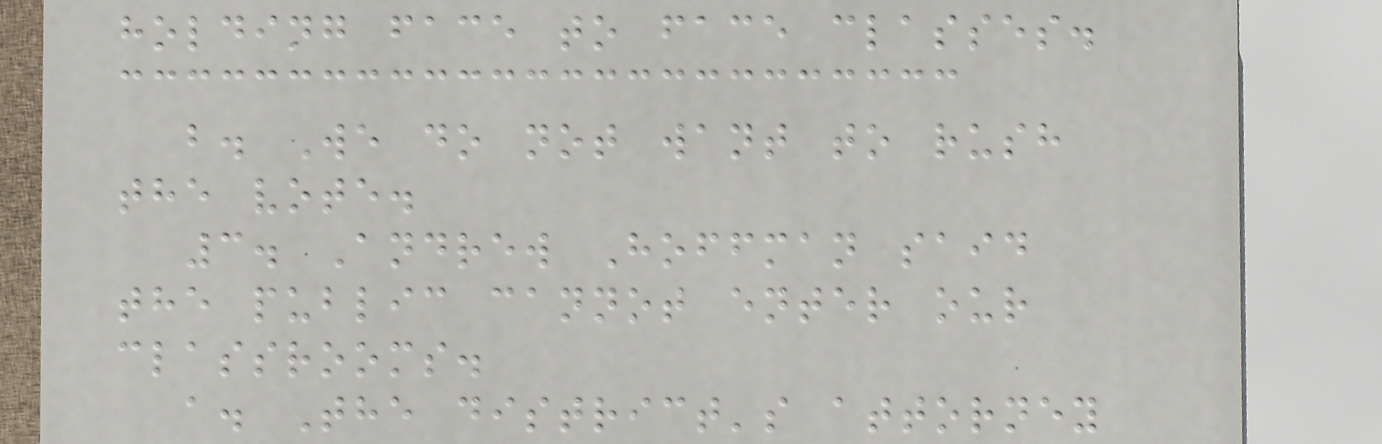holding face to face classes.
b. We do not want to rush
the vote.
3. Andrew Hoffman said
the public cannot enter our
classrooms.
a. The district's attorney
